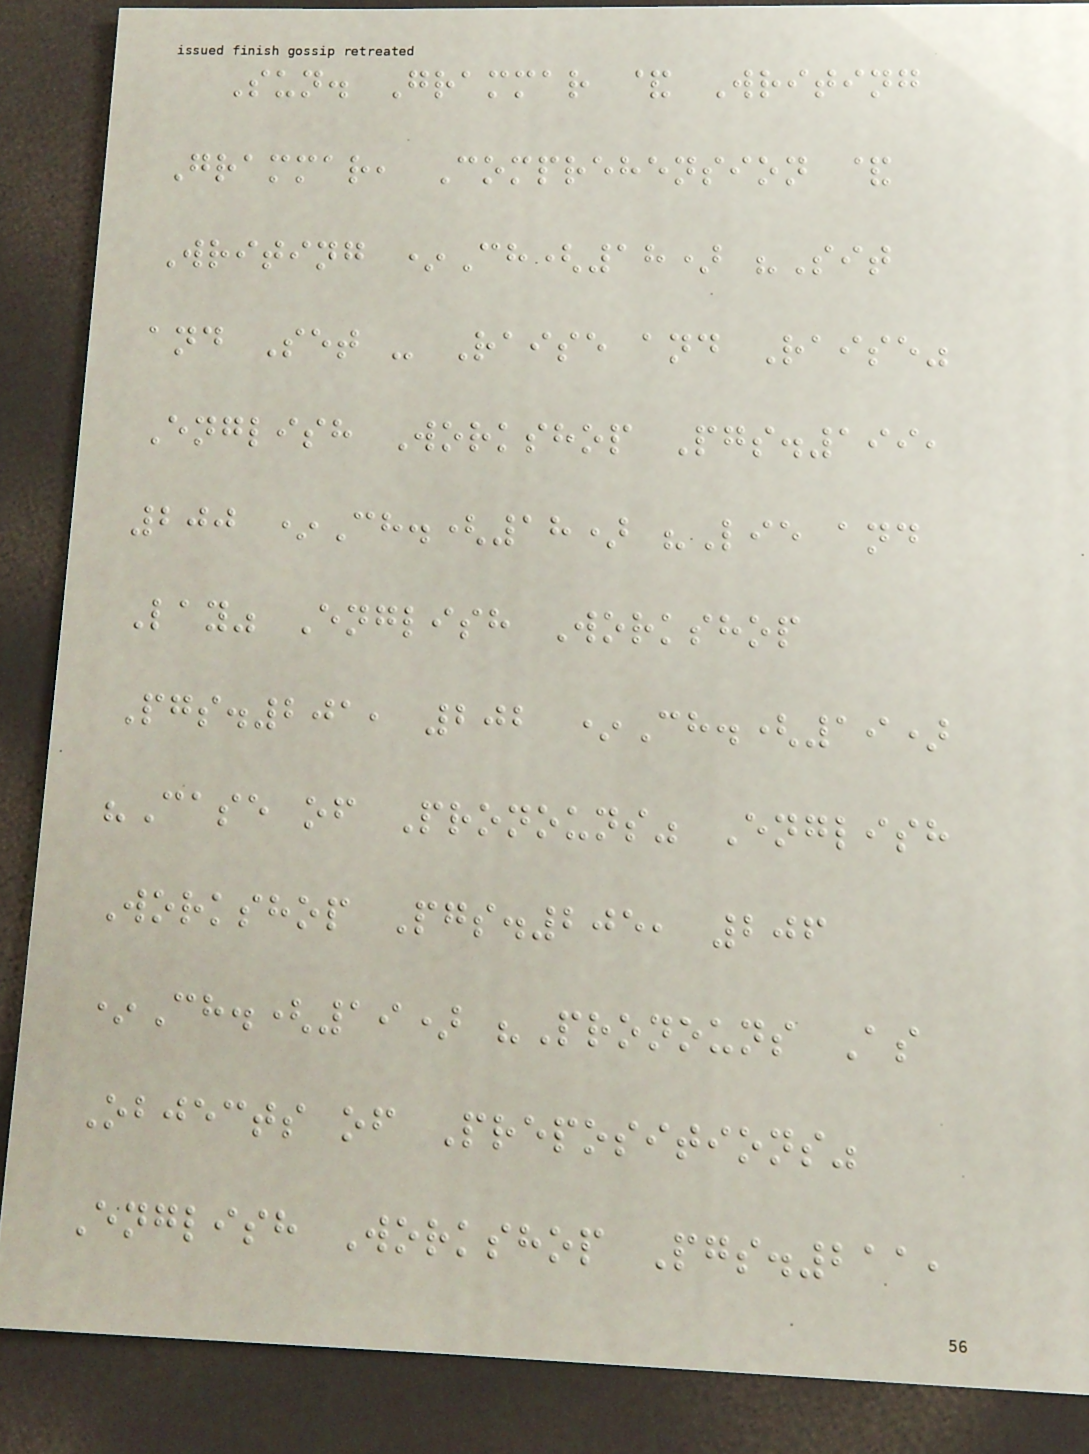Sun. Grammar & Writing
Grammar, Comprehension &
Writing *Ch(18) "Sit
and Set - Raise and Raise"
English Workshop Pgs.199,
200 *Ch.(18) "Lie and
Lay" English Workshop
Pgs.201, 202 *Ch.(19)
"Case of Pronouns" English
Workshop Pgs.205, 206
*Ch.(19) "Pronouns As
Objects of Prepositions"
English Workshop Pgs.211,
